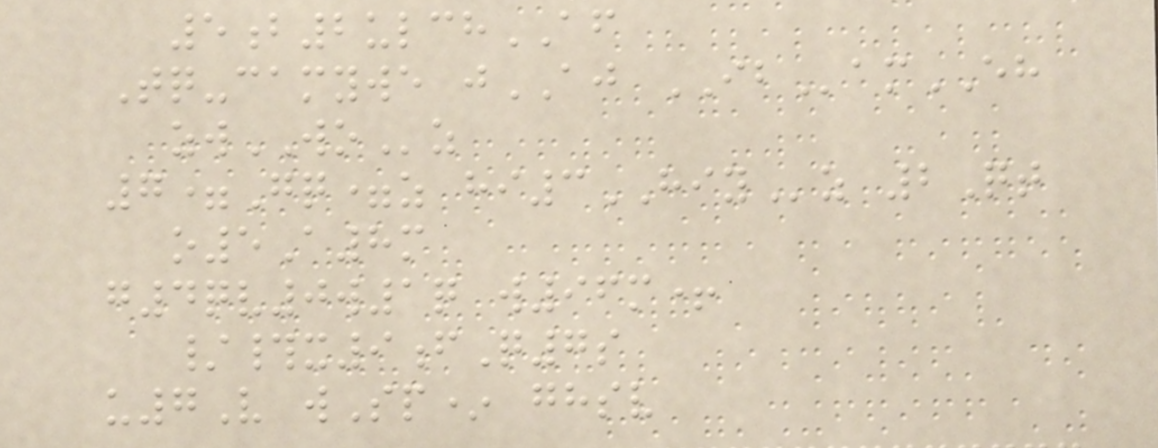5b2ulchAF
Tq-camywe jAJ IBamEH
zwWOz
7=Gq=z hi3HIYz 2Qt
o5A8m
g4qv0w1q w96m+
/#x9fQ7s
u7V wSp* ghsv
